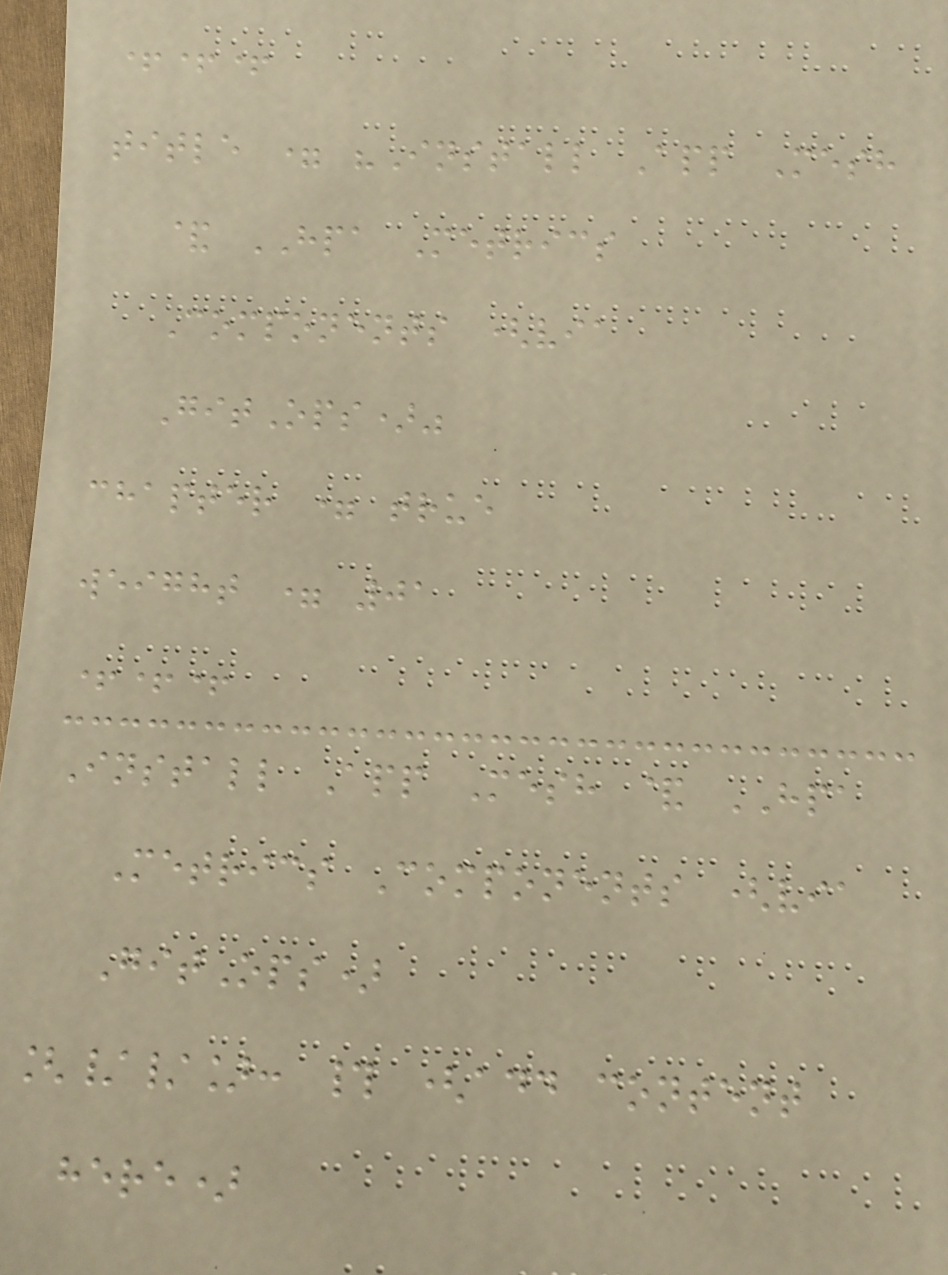+++
title = "Install App Mesh
& HPA Metrics
Components (via
GitOps)"
chapter = true
weight = 01
+++
Install App Mesh & HPA
Metrics Components (via
GitOps)
[//]: # (add content
here)
